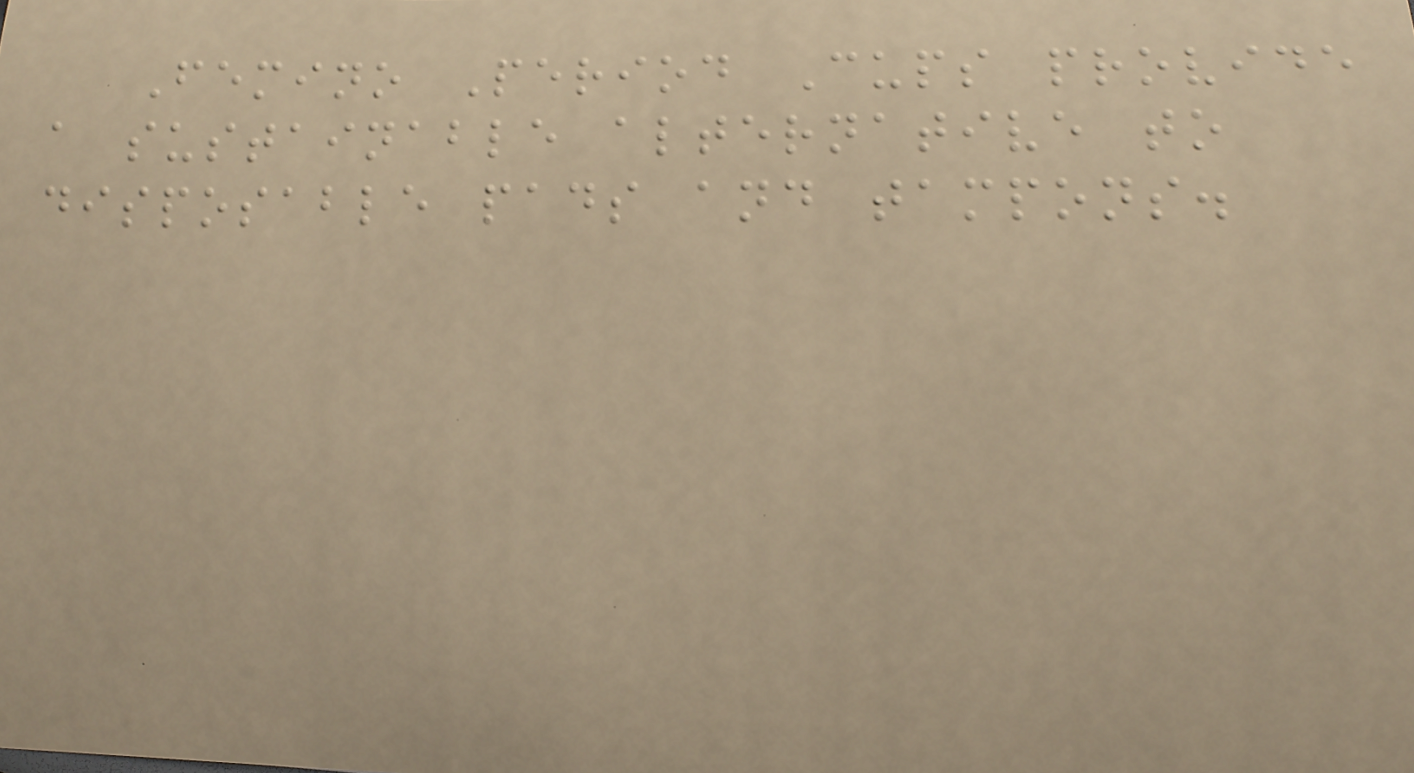Femino Period Cups provide
a sustainable alternative to
disposable pads and tampons.
